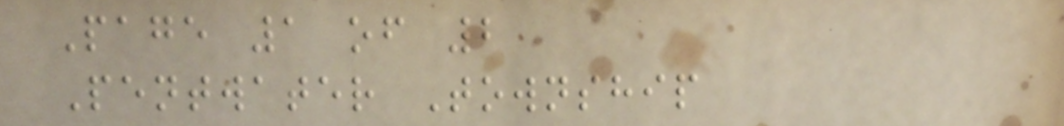Page 1 of 2
Pentwater Township
